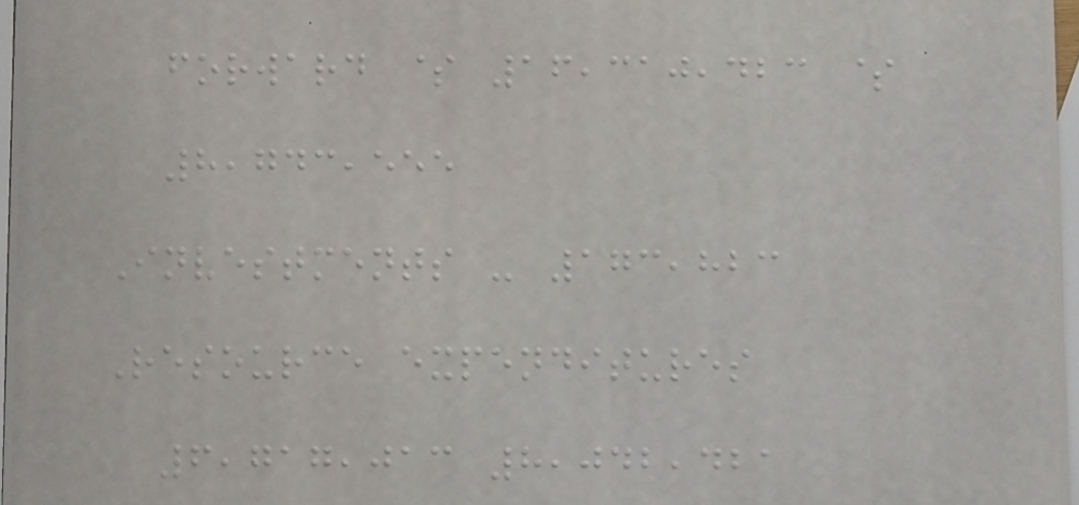forward $ 16,310,423 $
8,743,555
Investments - 173,823
Resource expenditures
6,717,013 8,042,421
